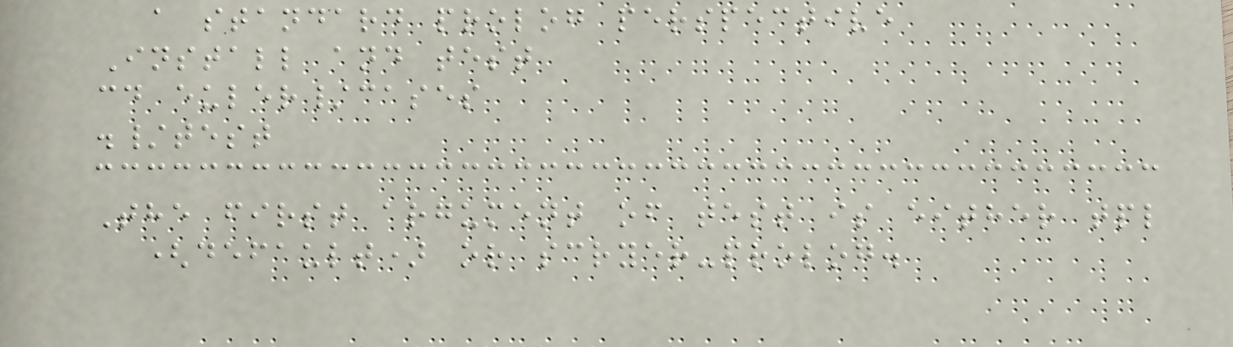a standard prolog perspective
Install and test
cd euler/cases
./test
The first argument of test is either tpl
(default) or scryer-prolog.
